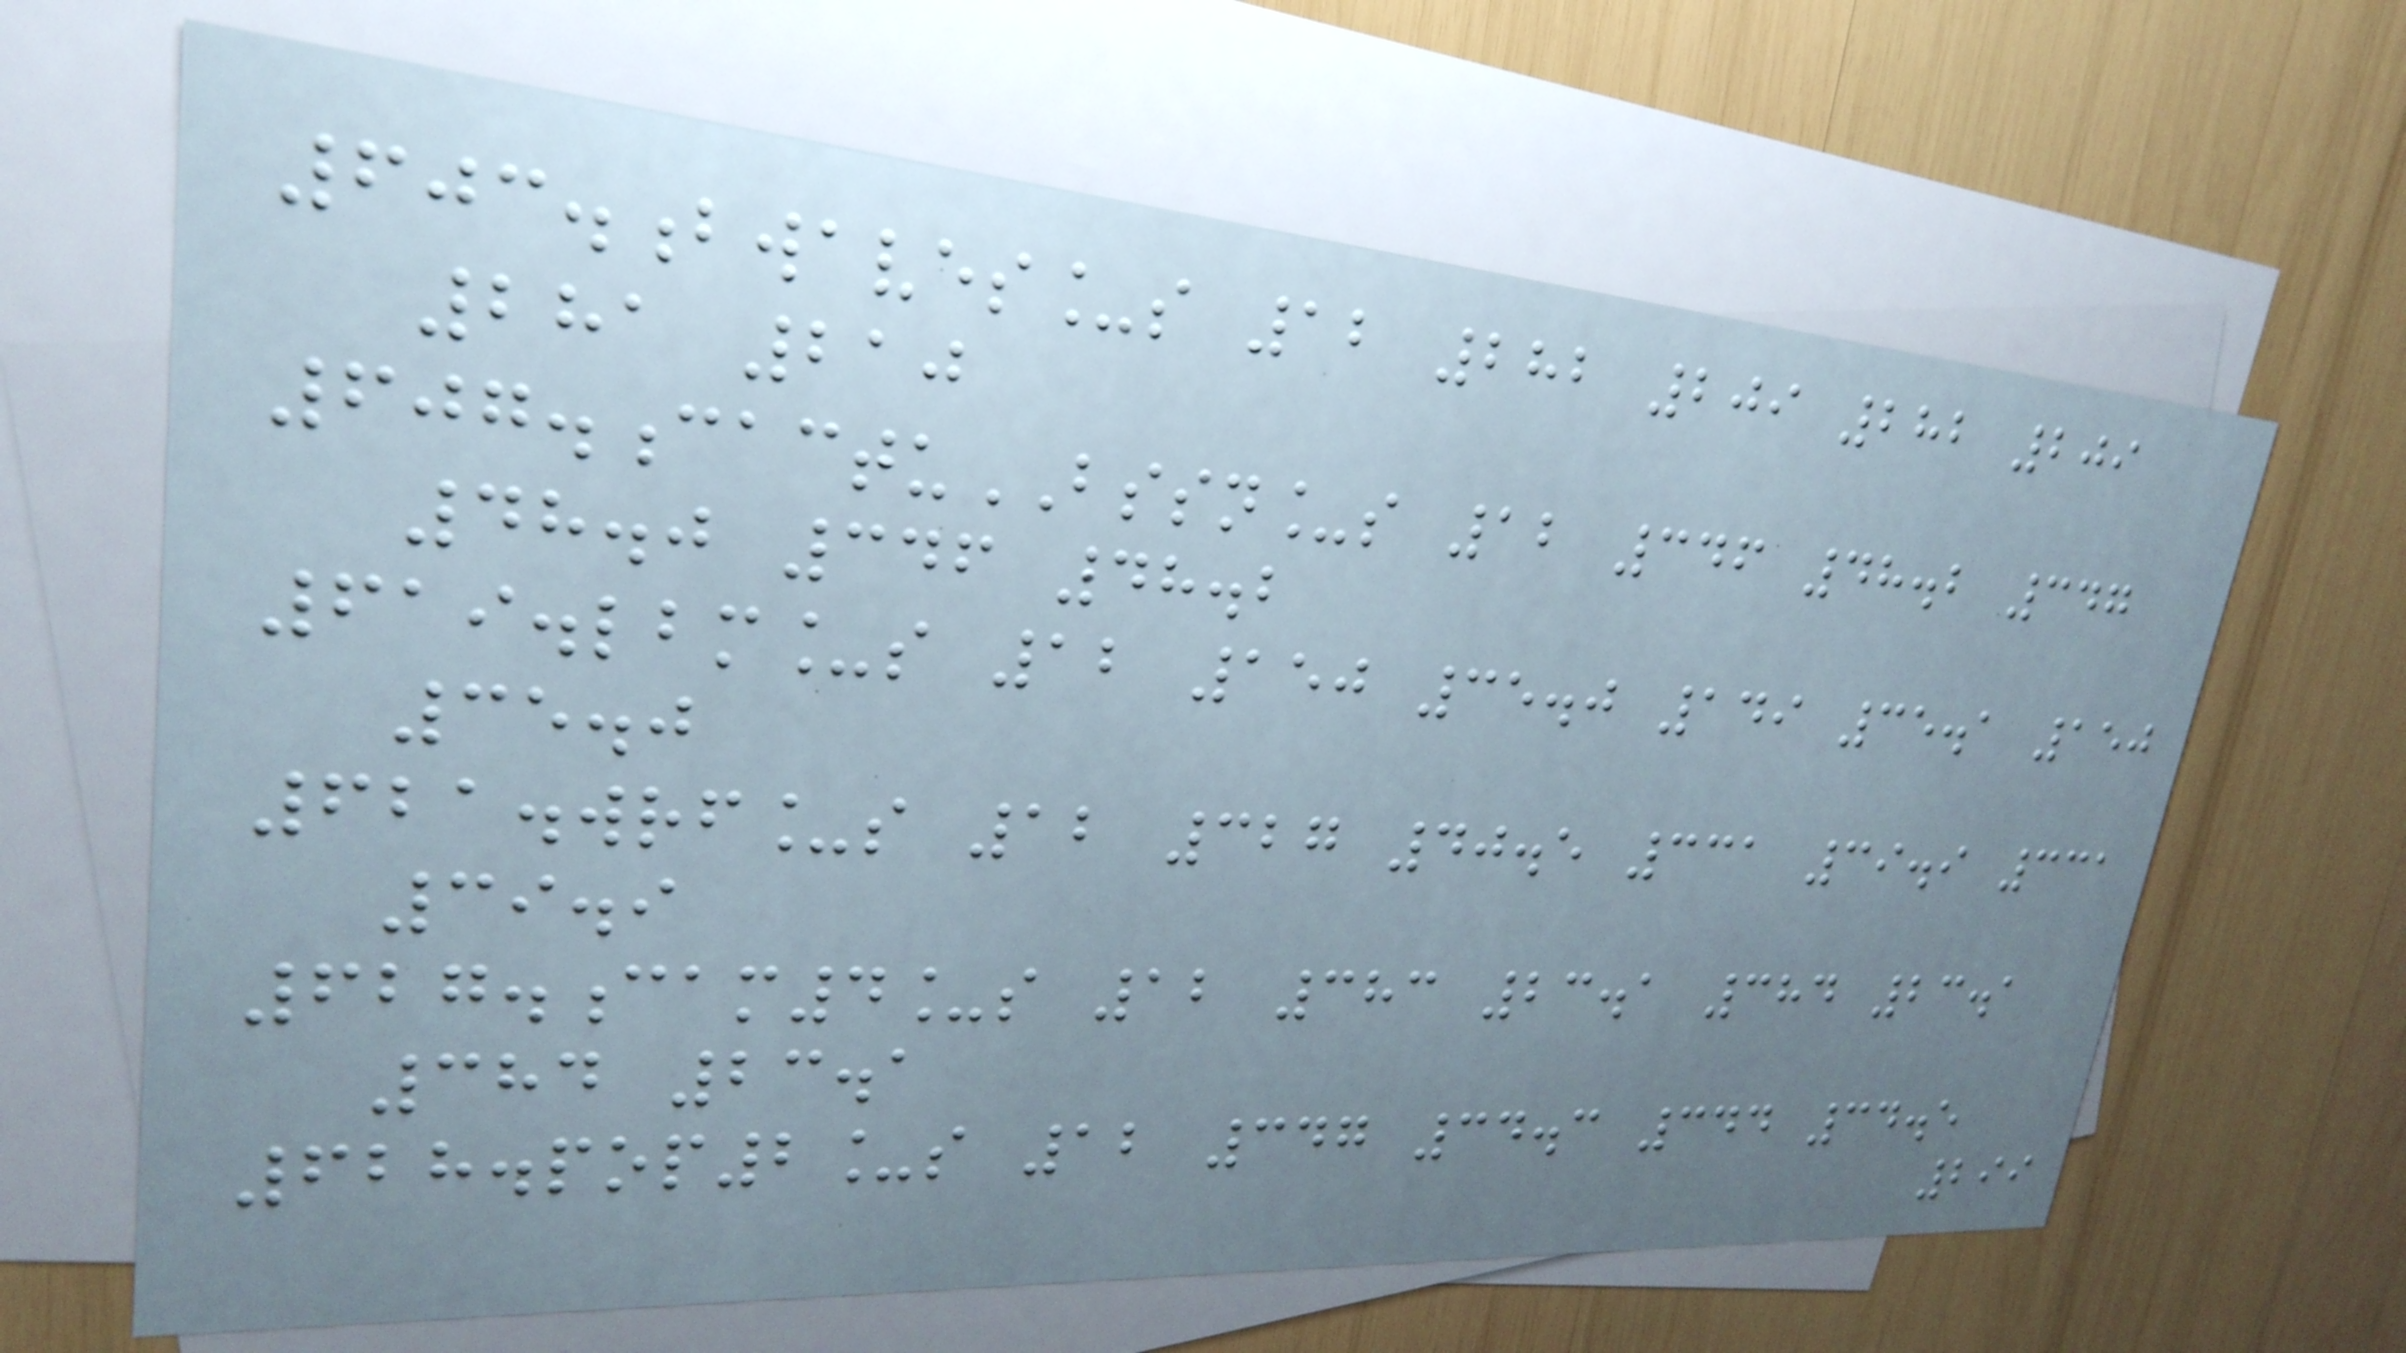603.bwaves_s 12 282 209 282 209
281 210
607.cactuBSSN_s 12 346 48.2 347
48.0 346 48.2
619.lbm_s 12 150 35.0 149 35.1 150
35.0
621.wrf_s 12 327 40.5 331 39.9 331
39.9
627.cam4_s 12 383 23.1 384 23.1
384 23.1
628.pop2_s 12 347 34.3 344 34.5
299
